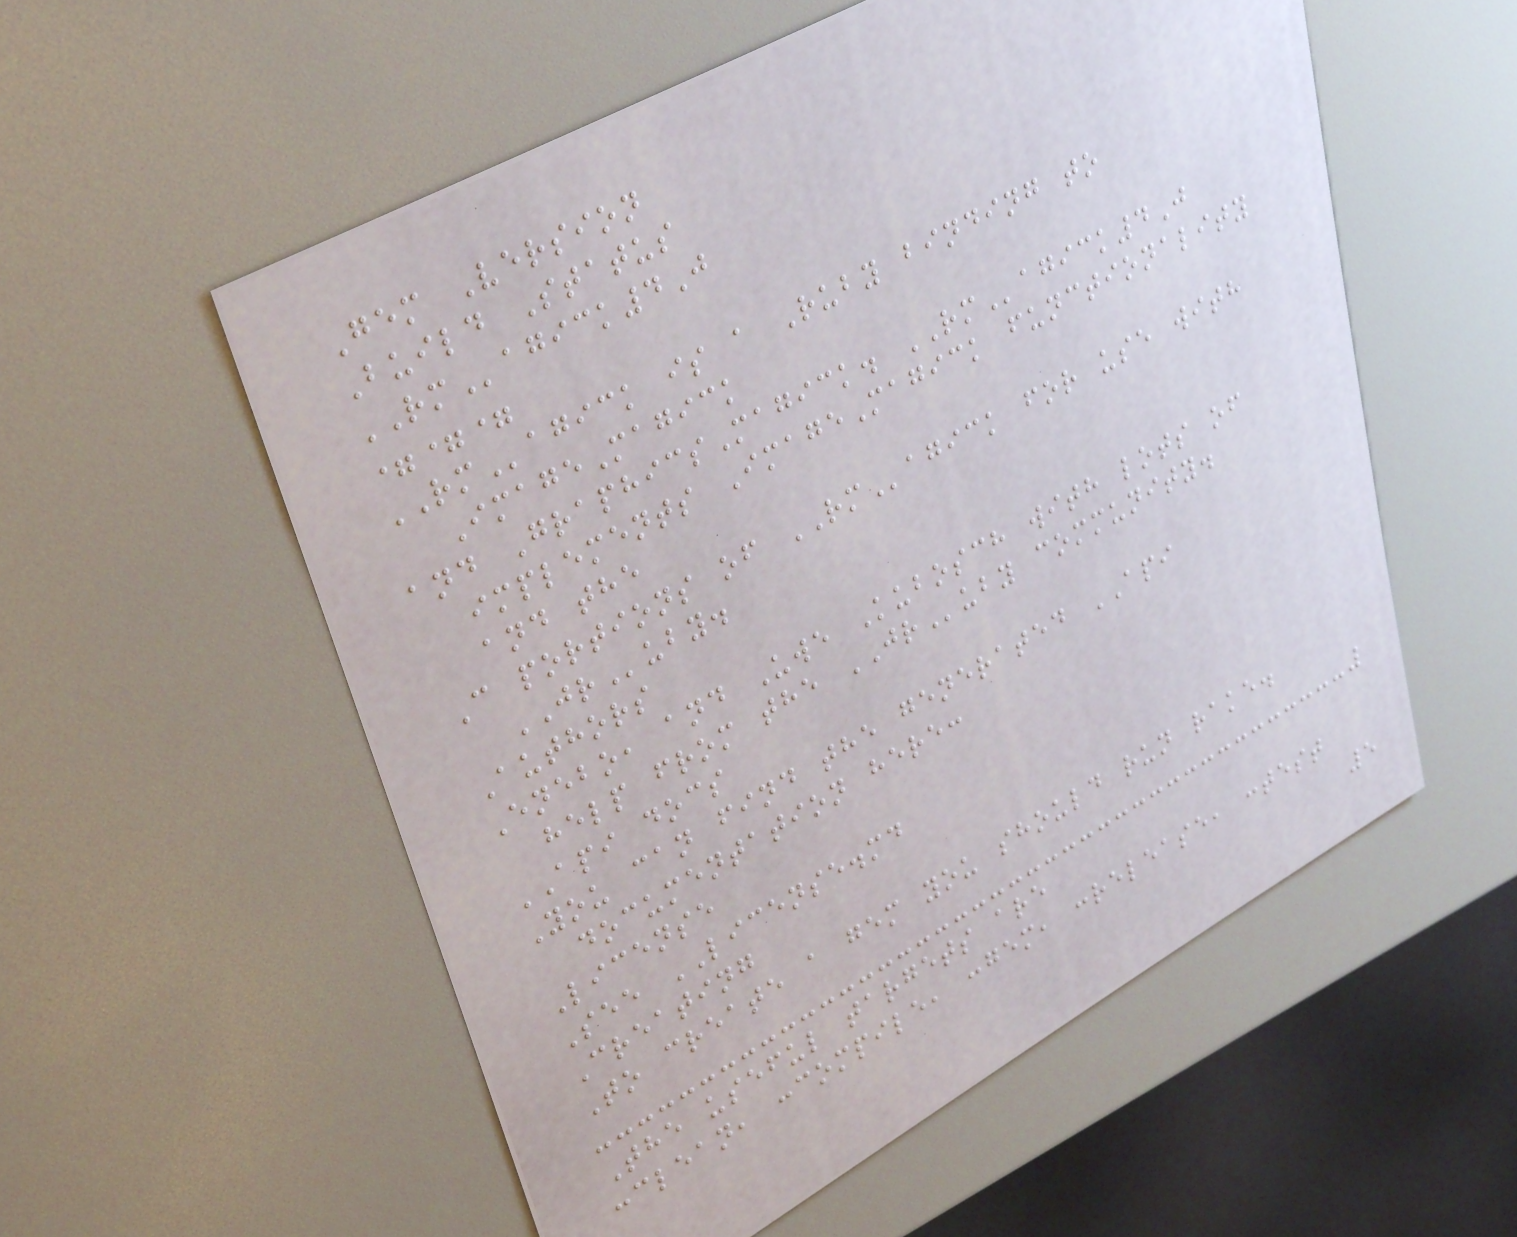Gem Version
Build Status
RMagick4J
===
RMagick is a Ruby binding to
ImageMagick
and GraphicsMagick. RMagick4J
implements ImageMagick functionality
and the
C portions of RMagick for use with
JRuby.
Authors
Enebo, and Uwe Kubosch with lots of
help from the JRuby community.
API docs
You can find the generated API
documentation here:
License
See LICENSE.md
Creating
To create a gem you should run rake.
The useful targets are
:clean, :compile, :gem, :release, :test
5
